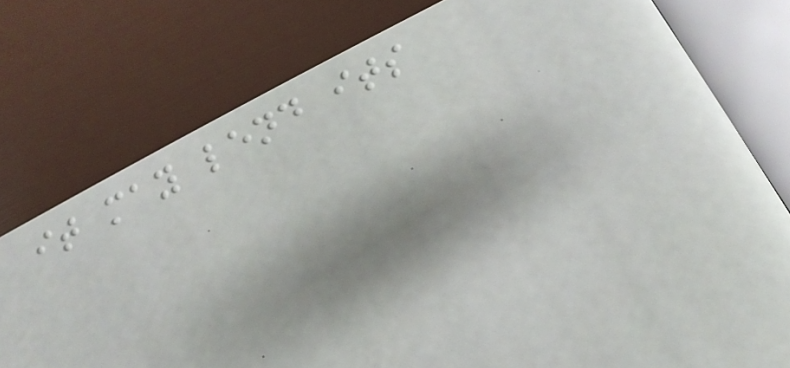it may lend its
